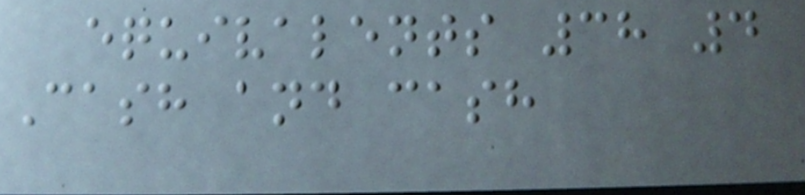equivalents 38 4
Cash and cash
